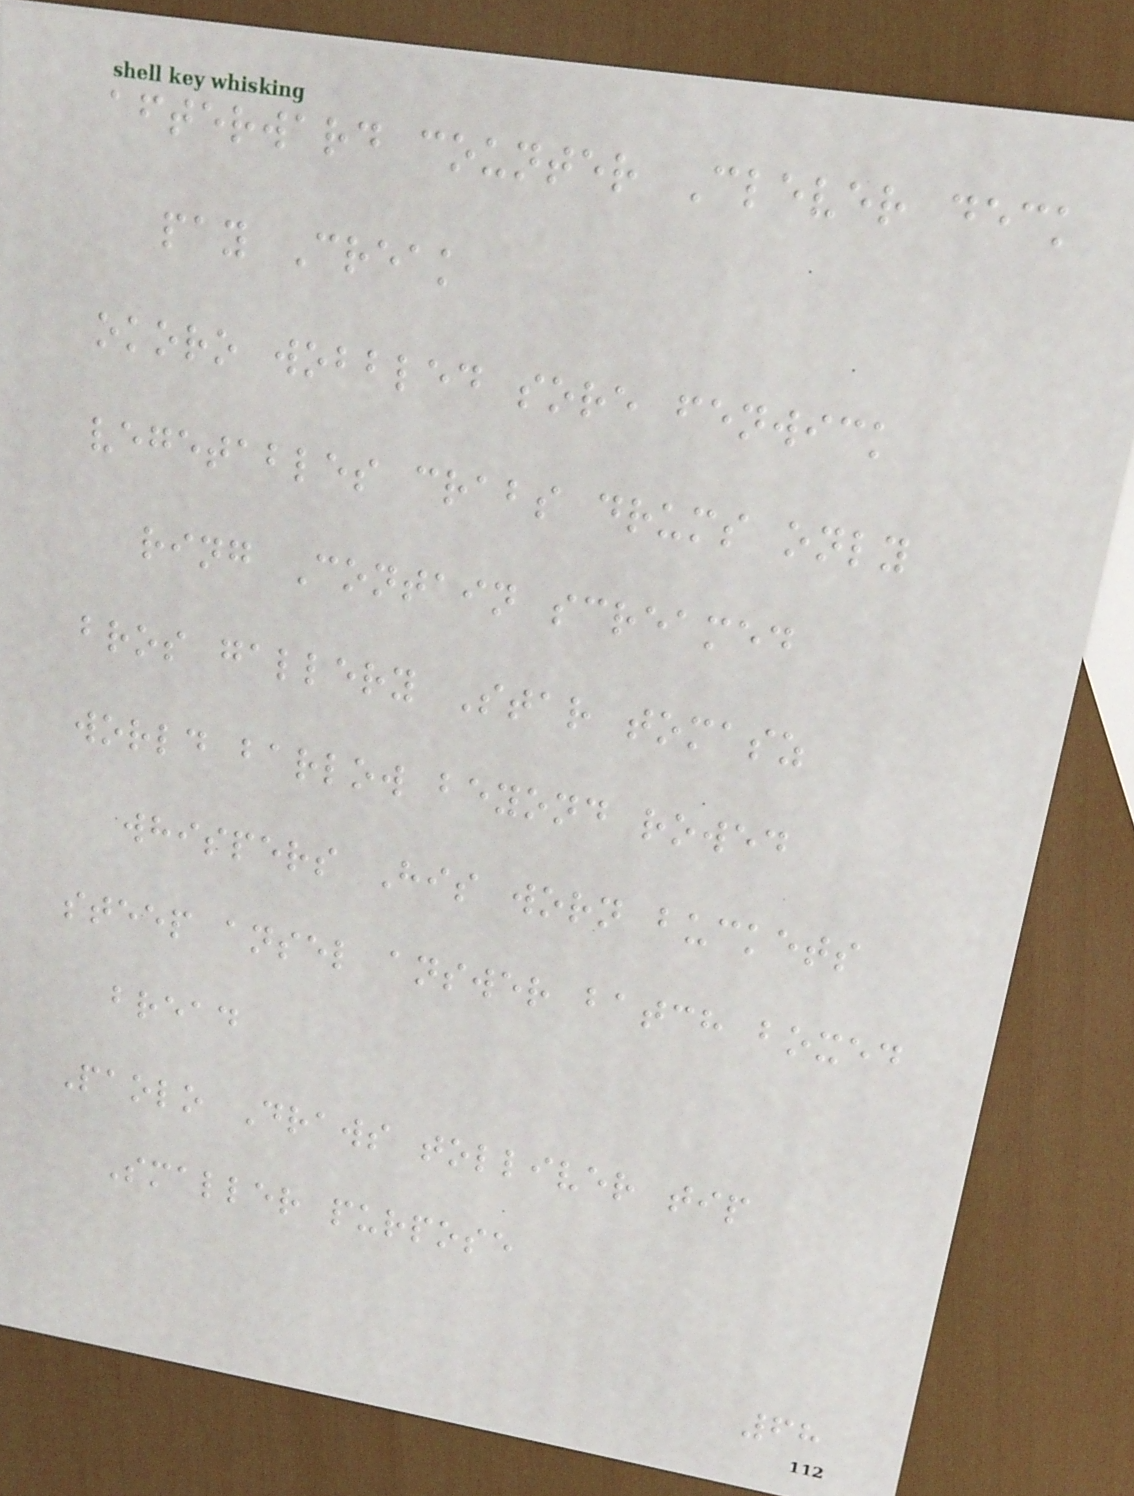afterward counter Clever deck
pay Creak
okoro wobbled sore fenwick
vegetables crabs drums only
ring Contain screamed
bros gallery Star tomasz
world barlow beyond rowed
whispers His worn buckets
steep ansel answer batch boxed
bread
Paolo Draws tolliver tip
Smaller purpose
68
